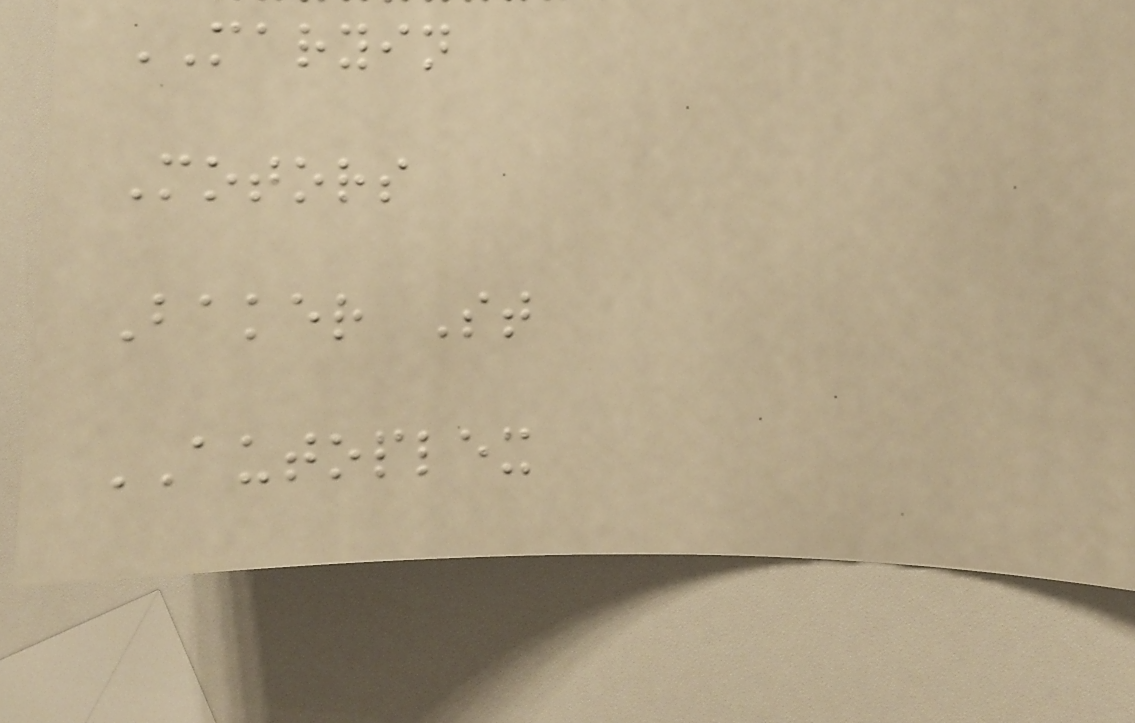MARYIN
Motors
Baker St
AUTOPLEX
